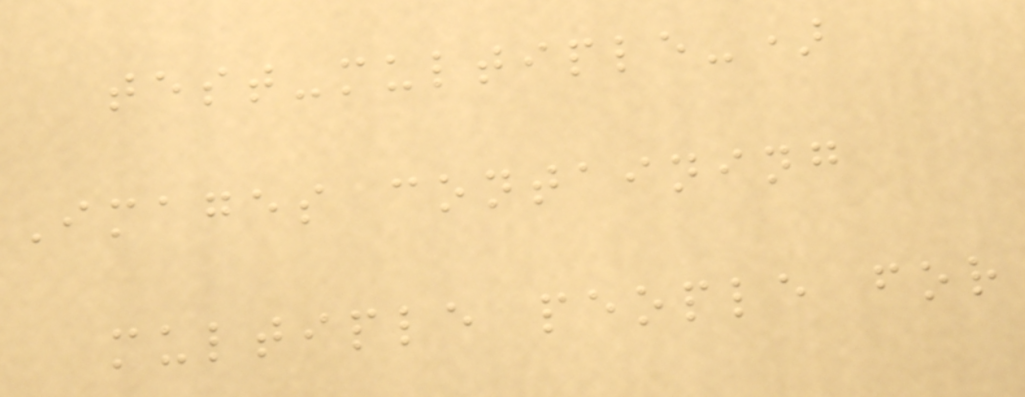test-multiple-)
Images containing
multiple people for
